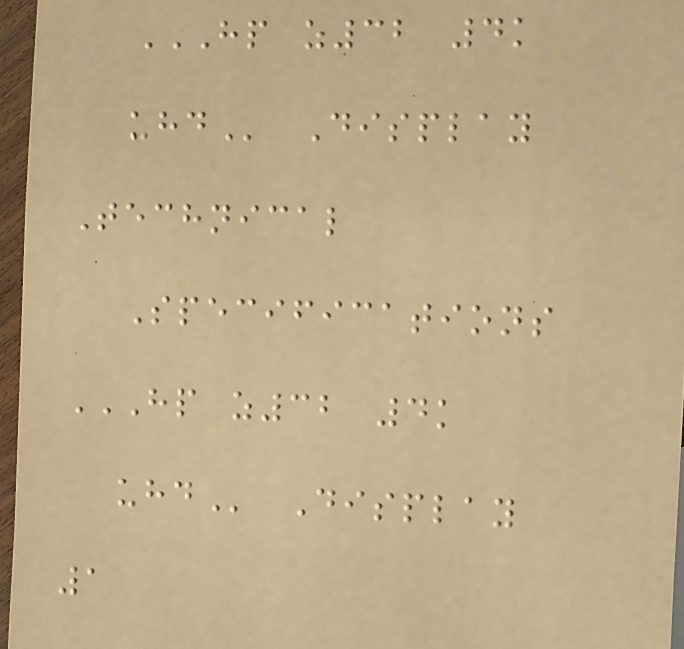HP Z32 4K
UHD Display
Technical
Specifications
HP Z32 4K
UHD Display
1
